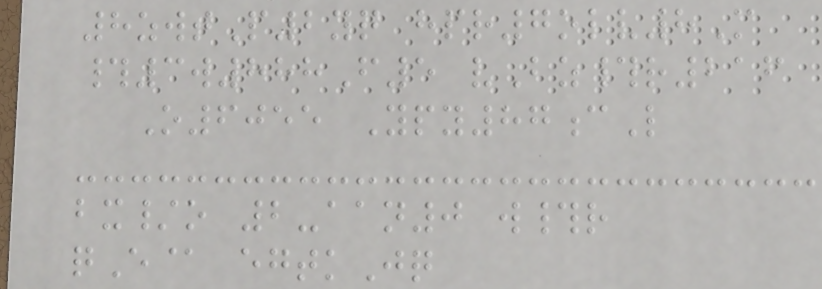8zwtP2yq hpr7olv8M
#3w888F5 vBz#r216
O6055 Ypy87cL
bx/o 2-aan0 w#r
qE@ egtkJq
